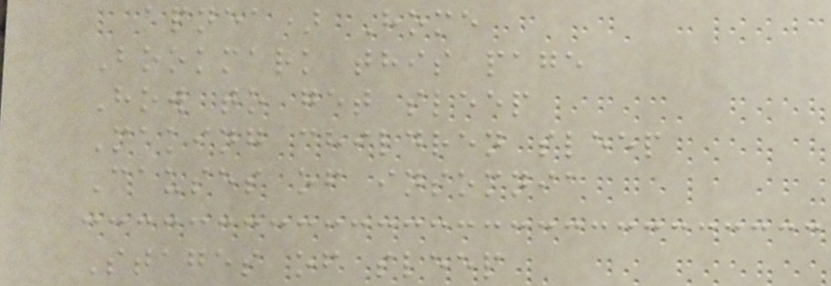apnea) Home
Bookmark this page
How to get sleep
Making children sleep
Causes of insomnia
Stages of sleep
